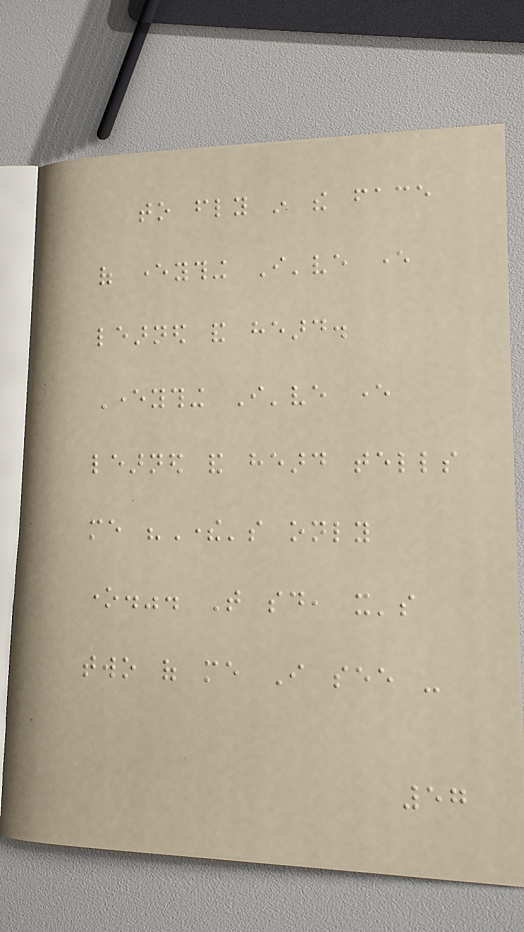to fly in the face
of everything I've ever
learned and heard.
Everything I've ever
learned and heard tells
me "There's only
one.". That said, it's
two of me I see -
57
